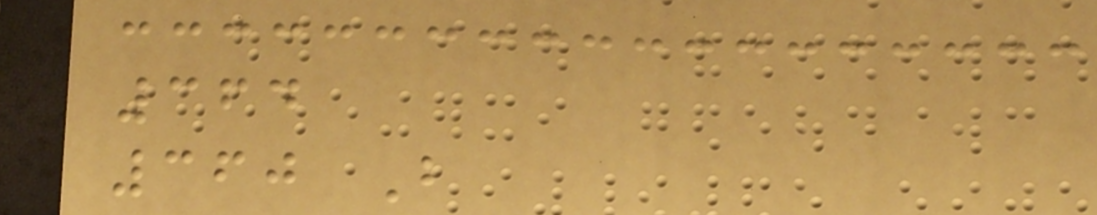364
360 B
